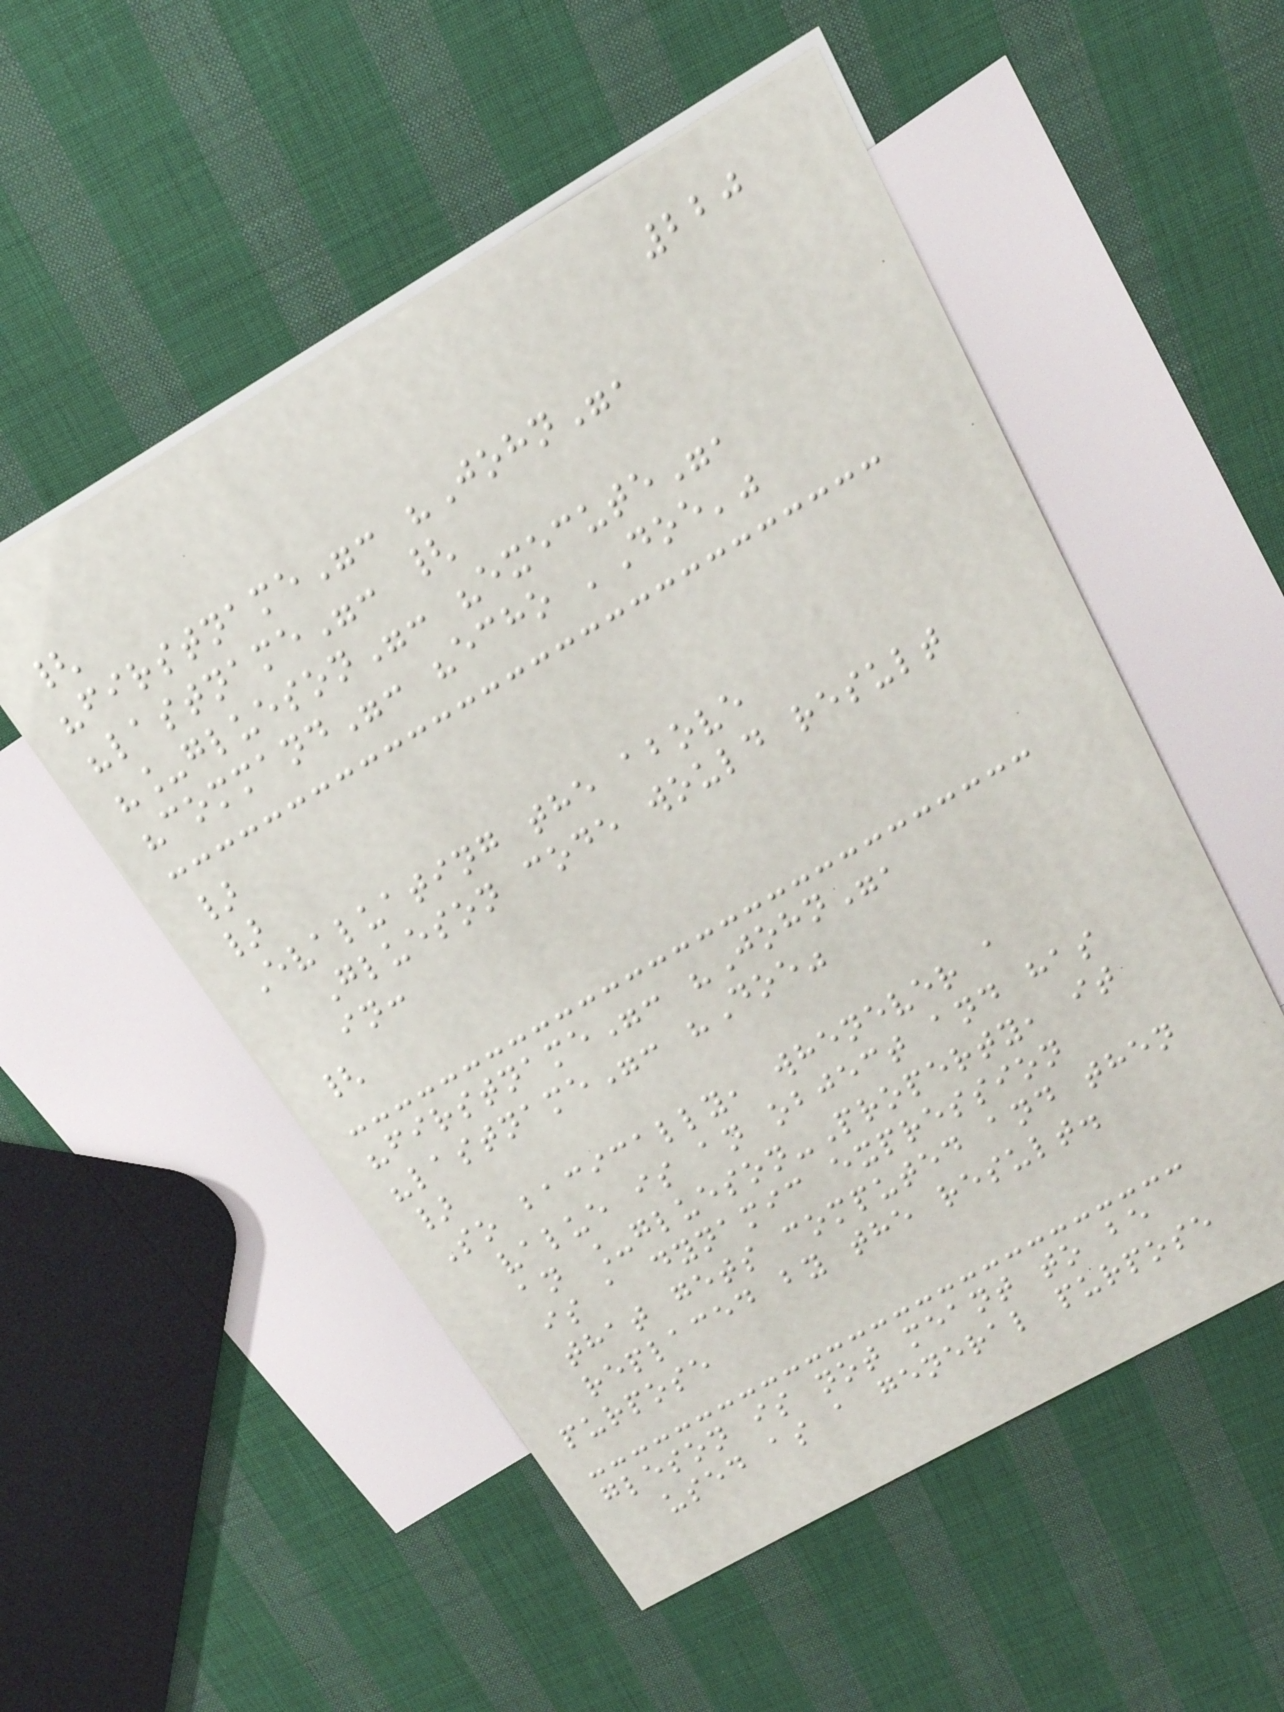220
{
"firstname": "John",
"lastname": {
"_glueson": "execute",
"command": "echo 'Doe'"
}
}
Evaluating the above
Glueson code would result
in:
{
"firstname": "John",
"lastname": "Doe"
}
So bacically, whenever a
value is an object and has
an _glueson-Property, it
is a dynamic expression
that gets computed and then
replaced by the result.
purpose
gleson is not meant to be
used as a general purpose
